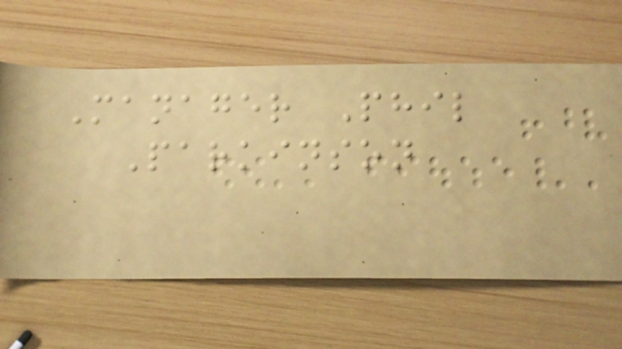Manager Phil
Parkinson
